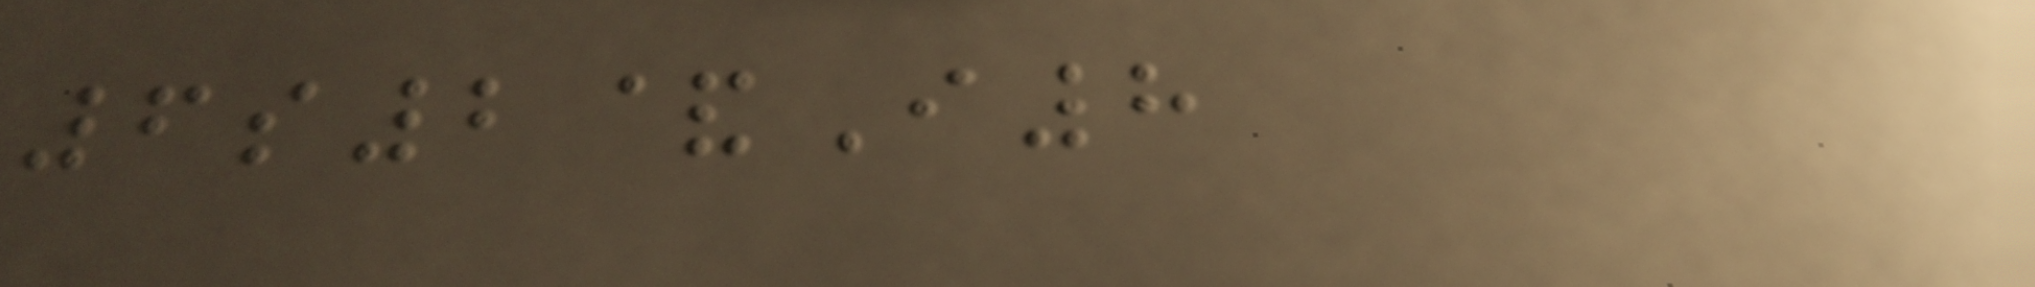6s2&I8
